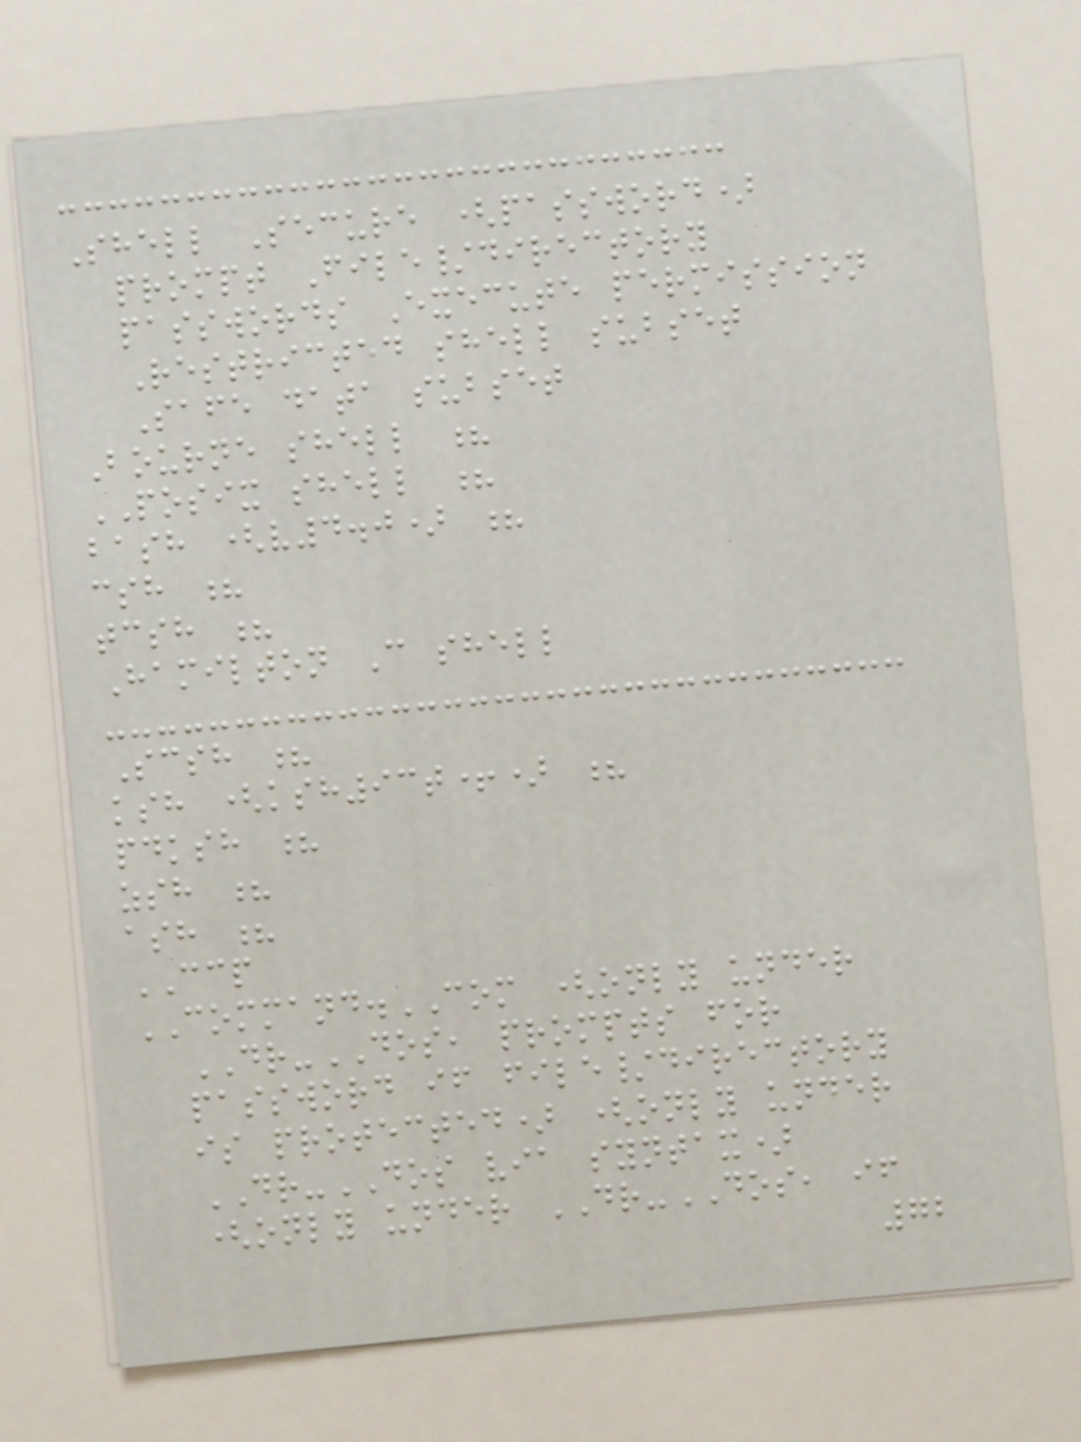Shell Secure (password)
prompt File/directory
passwords Execute permission
Restricted shell subset
Safe data subset
Bourne shell ?
POSIX shell ?
bash (v4.0) ?
csh ?
tcsh ?
Hamilton C shell
Scsh ?
ksh (ksh93t+) ?
pdksh ?
zsh ?
ash ?
CCP
COMMAND.COM (only under
DR-DOS, prompts for
password if file/directory
is protected) (only under
DR-DOS via syntax)
(only under DR-DOS, if
72
